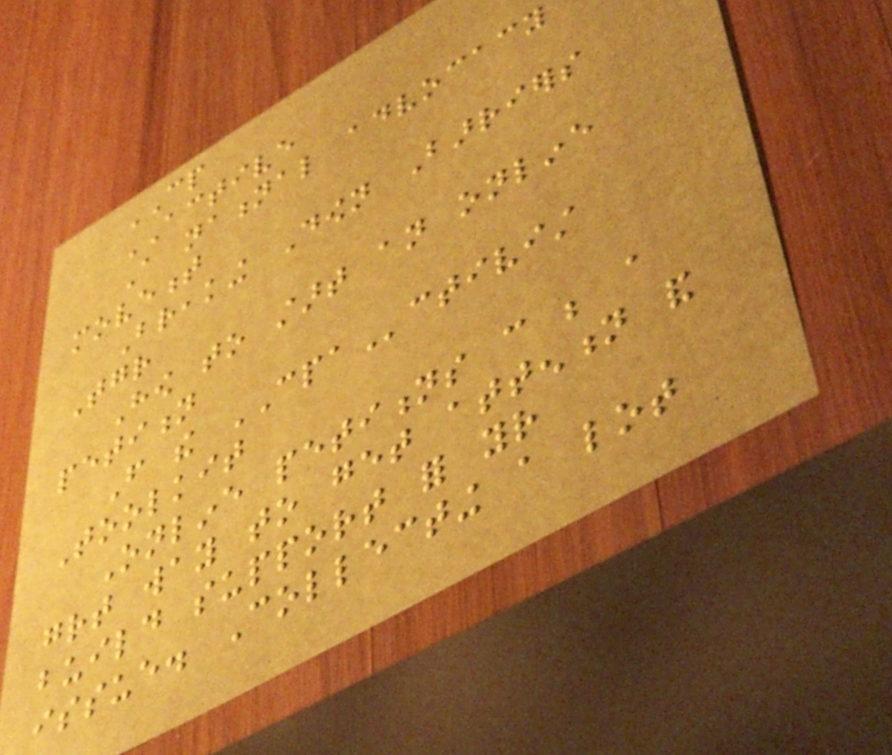CP
ACTIVE
A national advocacy
movement
Breaking Down Barriers
Together
How to start an online
petition
From the CPActivist
Toolkit
Online petitions can be a
great way to get attention and
build support for your
issue. Collecting a lot
